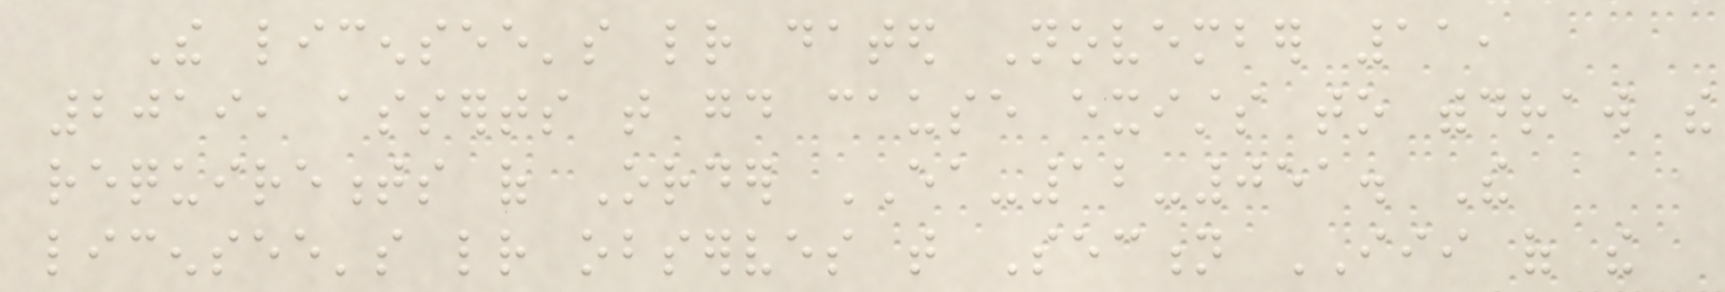The licensee's letter dated November 11,
2019, asserts that good cause exists to withdraw the
requirements of Order EA-12-051. The
licensee's letter observes that Section III of the
